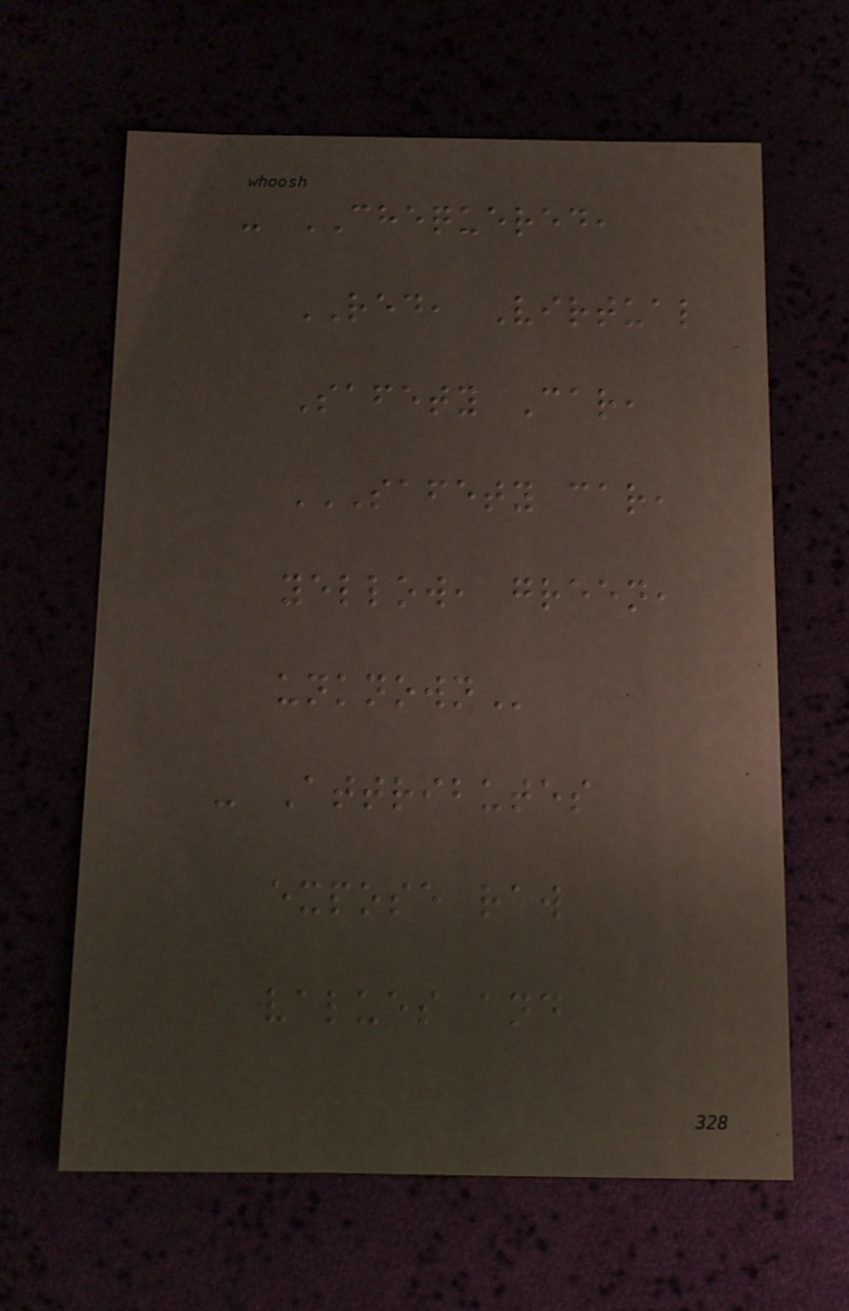- CHEQUERED,
RED, Virtual
Safety Car,
SAFETY CAR,
YELLOW, GREEN,
UNKNOWN
- Attributes
expose raw
values and
